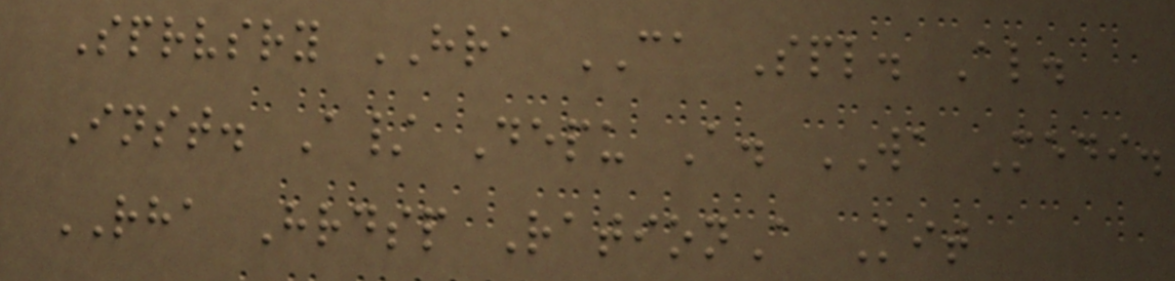Sprvsry HRA CA Spl. Al.
Inst. A/ Depu A. WA Medi.
RHA Hrdsp RationA Kit
